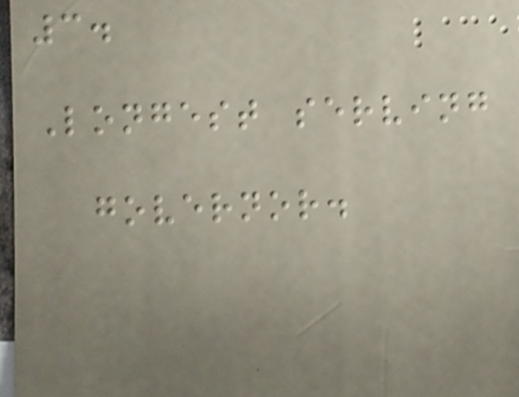3.
Longest serving
governor.
